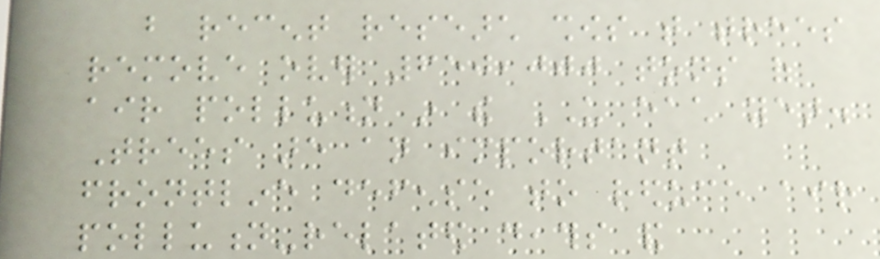but recent research shows that trees
remove over 650,000 tons of
air pollution in the US each year.
Trees are an important
frontline defense to reduce air
pollution-related deaths and
